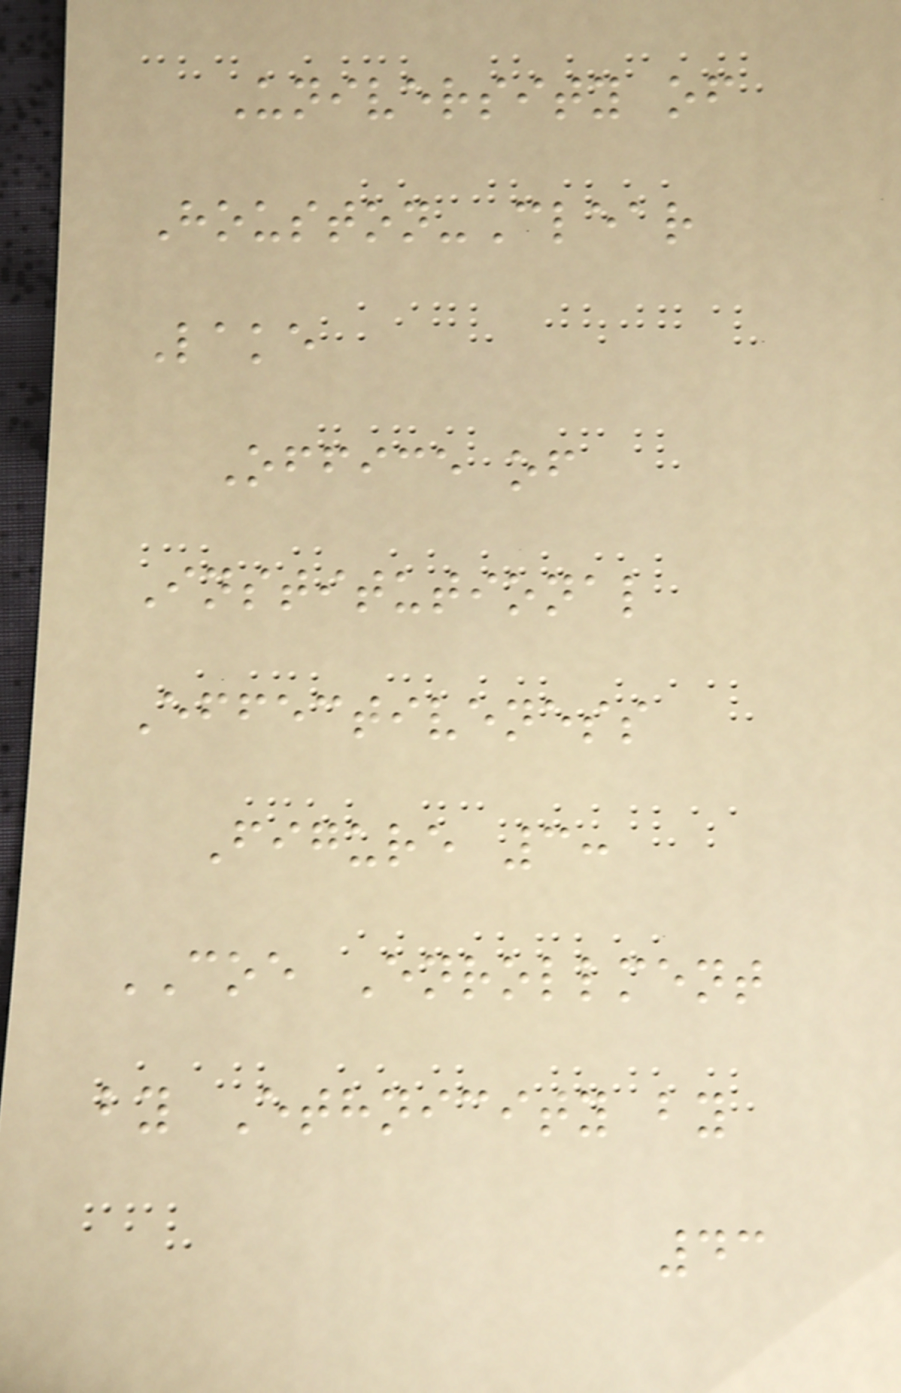University of
Houston-Clear
Lake
Office of
Institutional
Effectiveness
Figure 3:
COE Enrollment
by Ethnicity by
43
